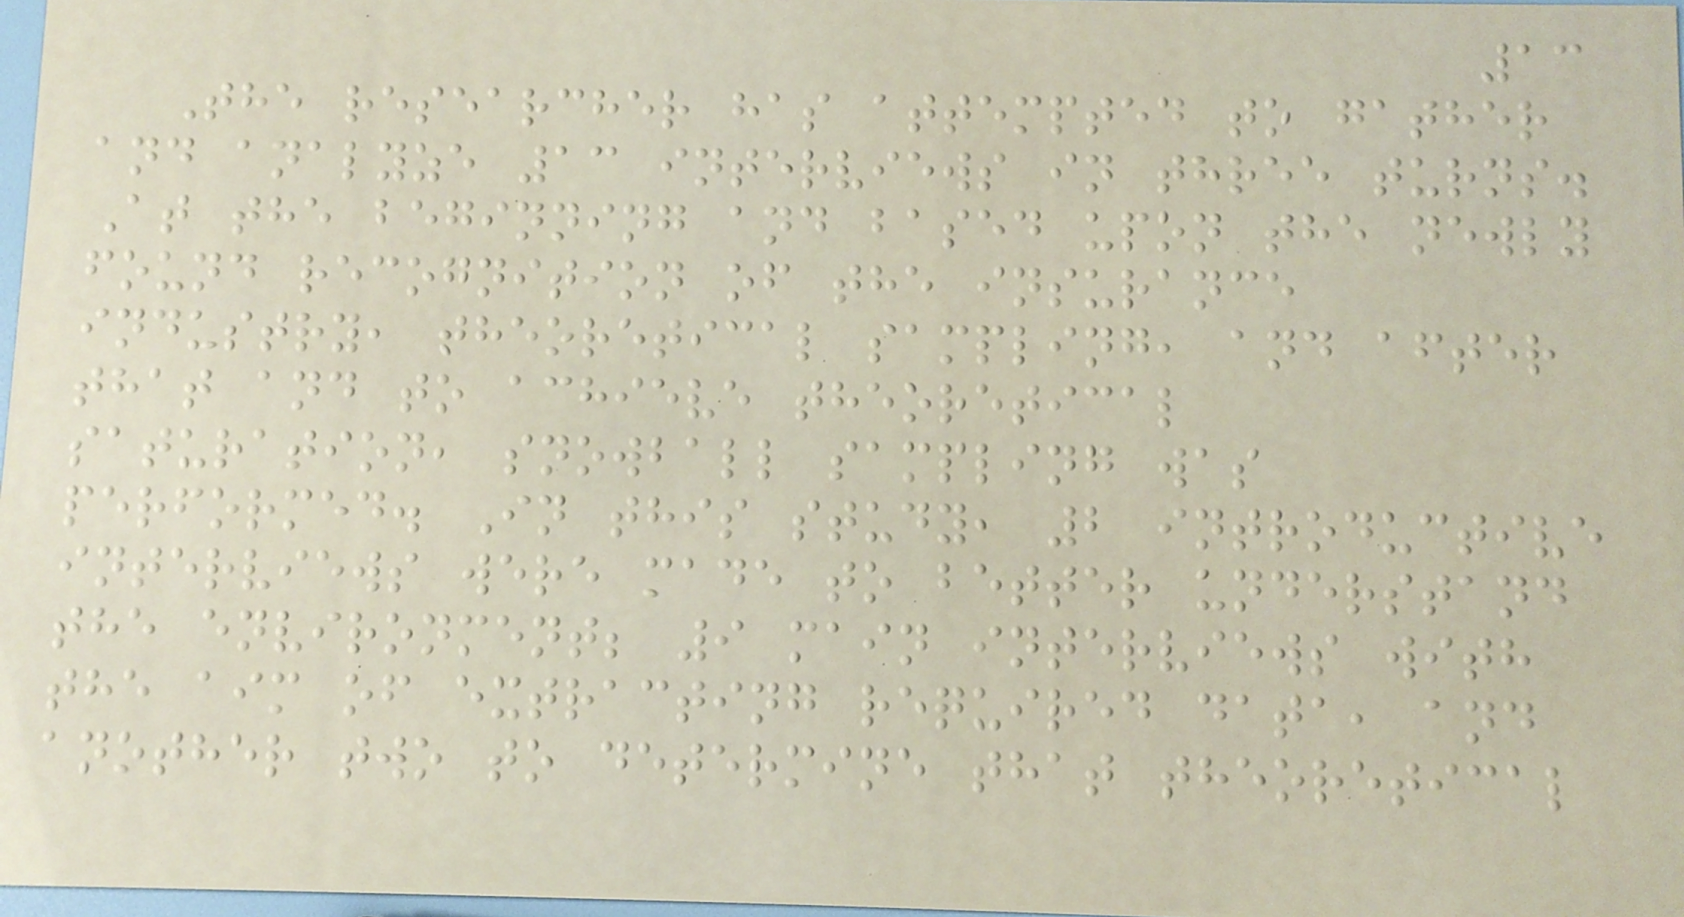13
The researcher has attempted to gather
and analyze 13 interviews in three turns.
At the beginning and based upon the newly
found recognition of the insurance
industry, theoretical sampling, and after
that and to achieve theoretical
saturation, snowball sampling was
performed. In this study, 2 introductive
interviews were made to better understand
the environment; 9 main interviews with
the aim of extracting required data, and
another two to determine that theoretical
